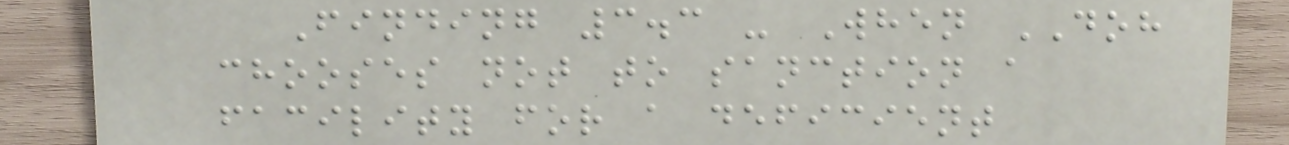Finding 3.3 - When DOH
chooses not to sanction a
facility for a deficient
